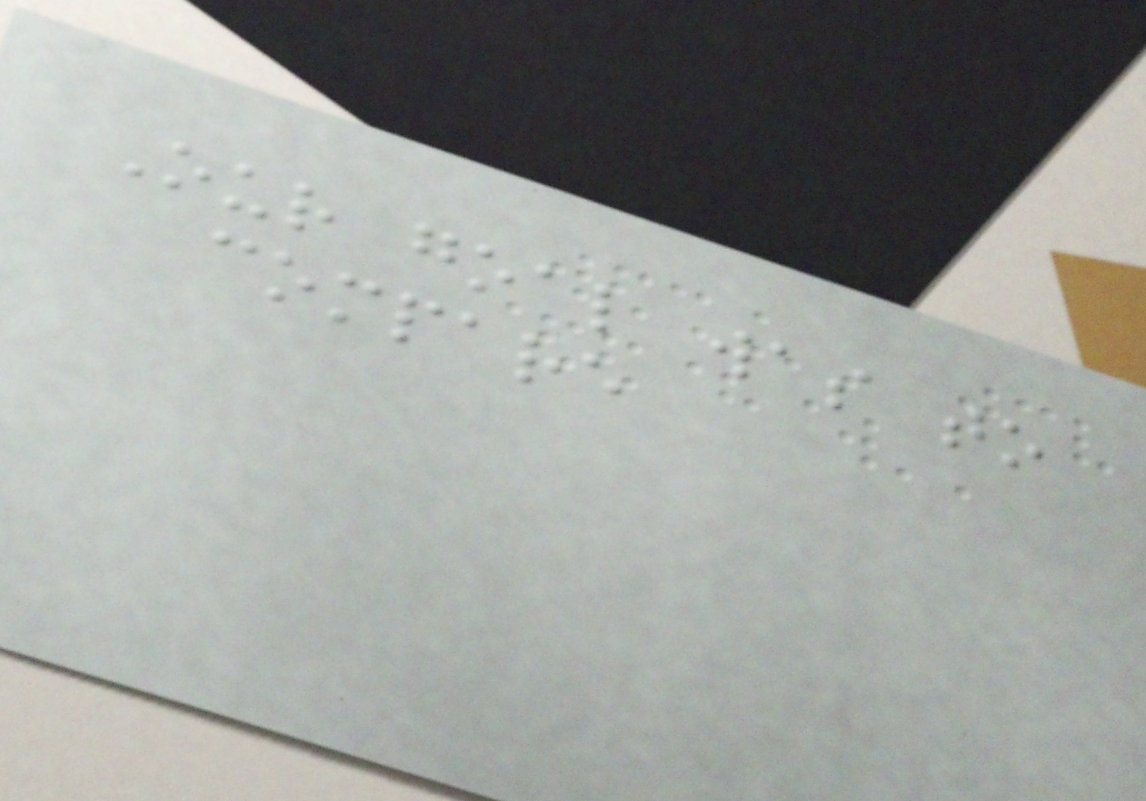Our goal was to
compare
